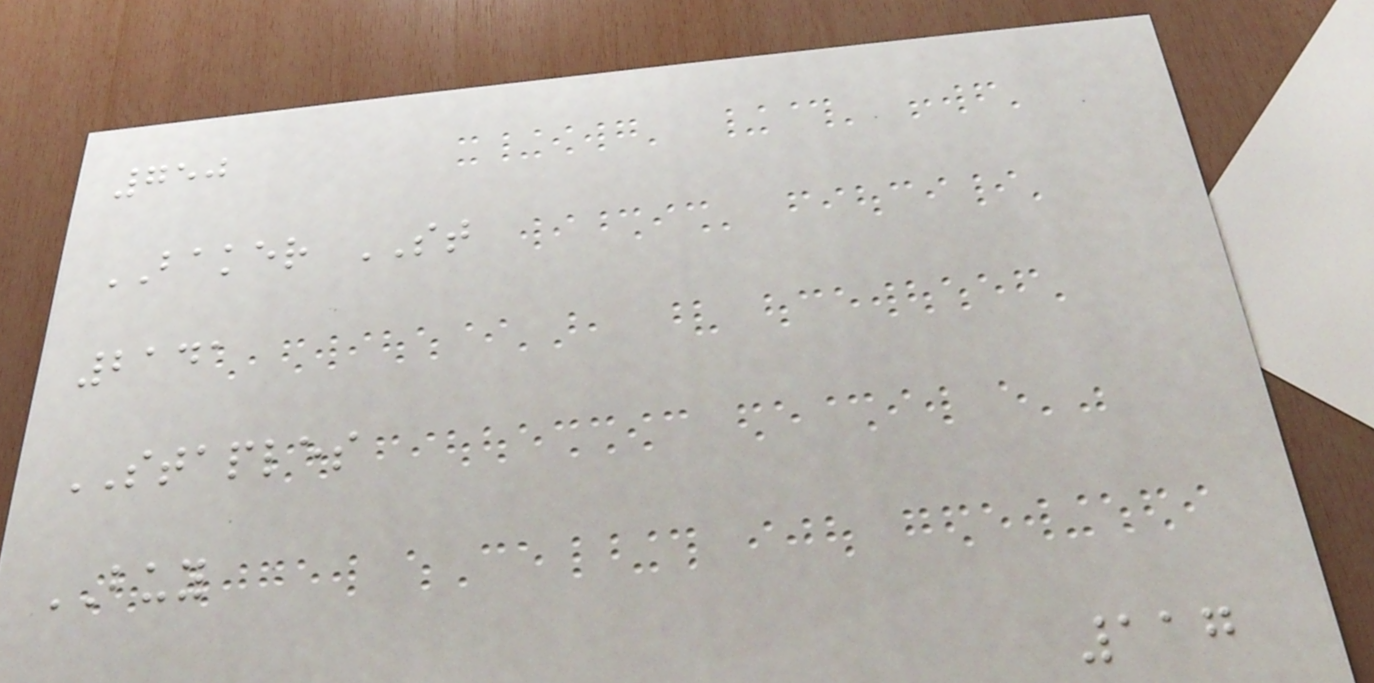750
BAKER ST
2141
STAPLES
BUY
117
